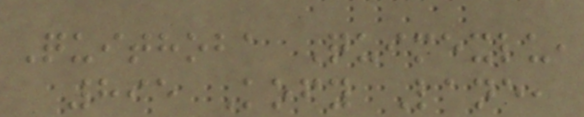Quithoba Quimexlu,
895 Kofy Lane,
